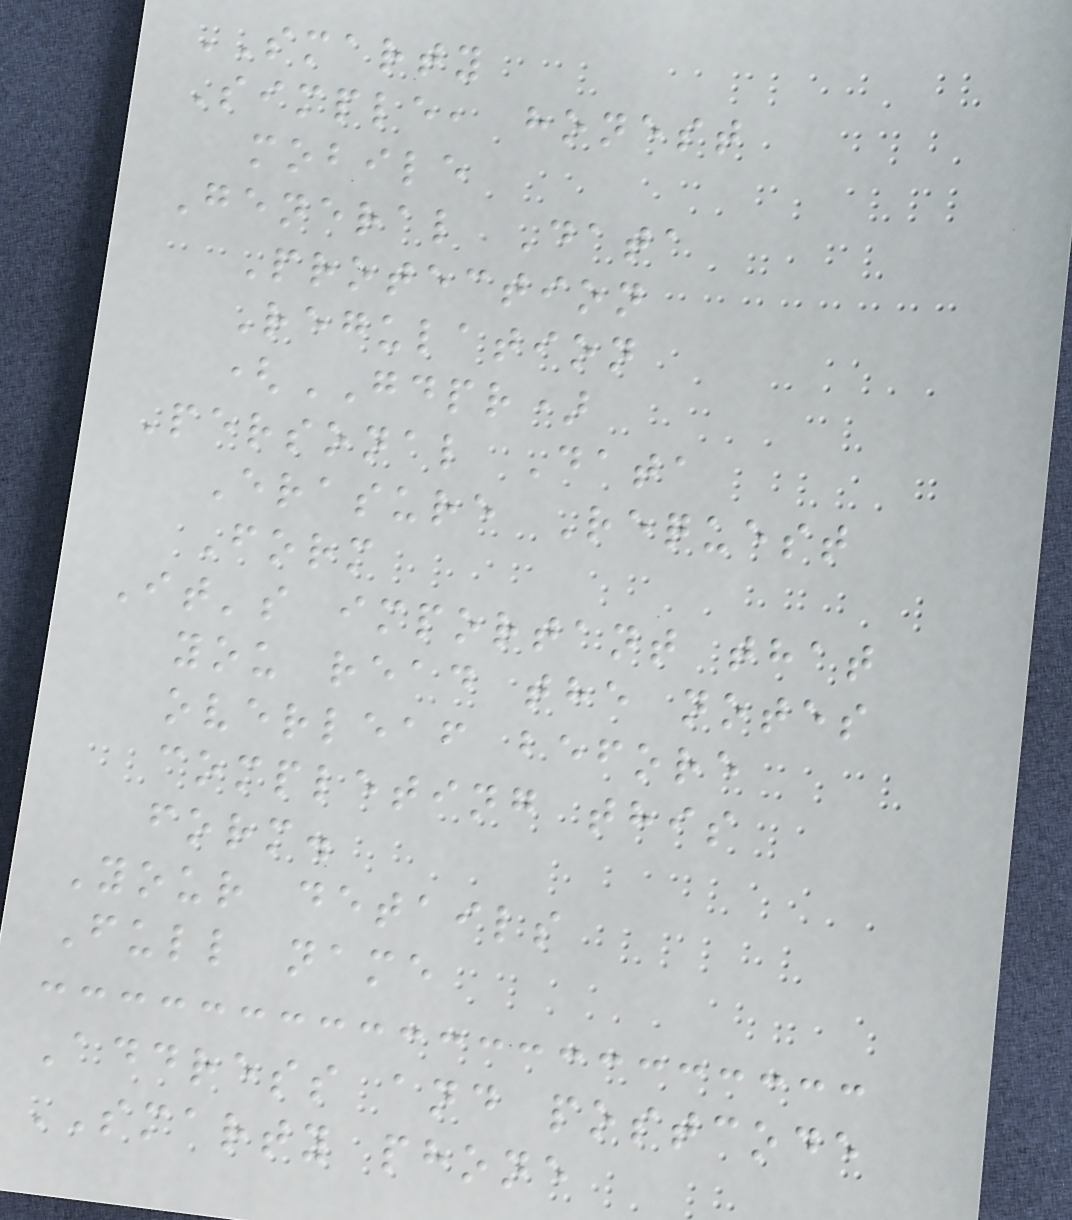SMARTY
Simple, honest
mobile
General Data
Protection
Regulation
(GDPR)
Personal Data
Erasure Request
Form
It's important that
you read the notes
overleaf before
completing this
form.
Your details
Full name
Address and postcode
SMARTY phone
